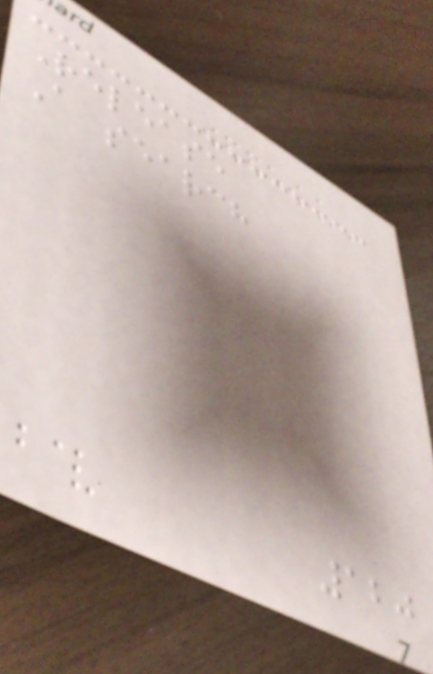Release
A search
120
